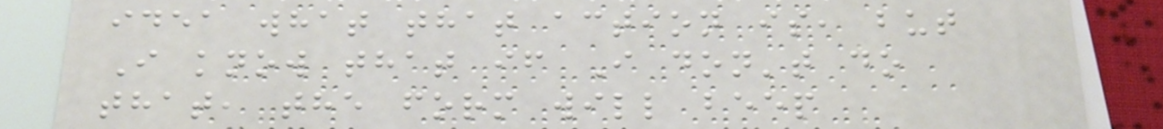idea what that action is, but
I know that if I don't do
that, the form will beep
